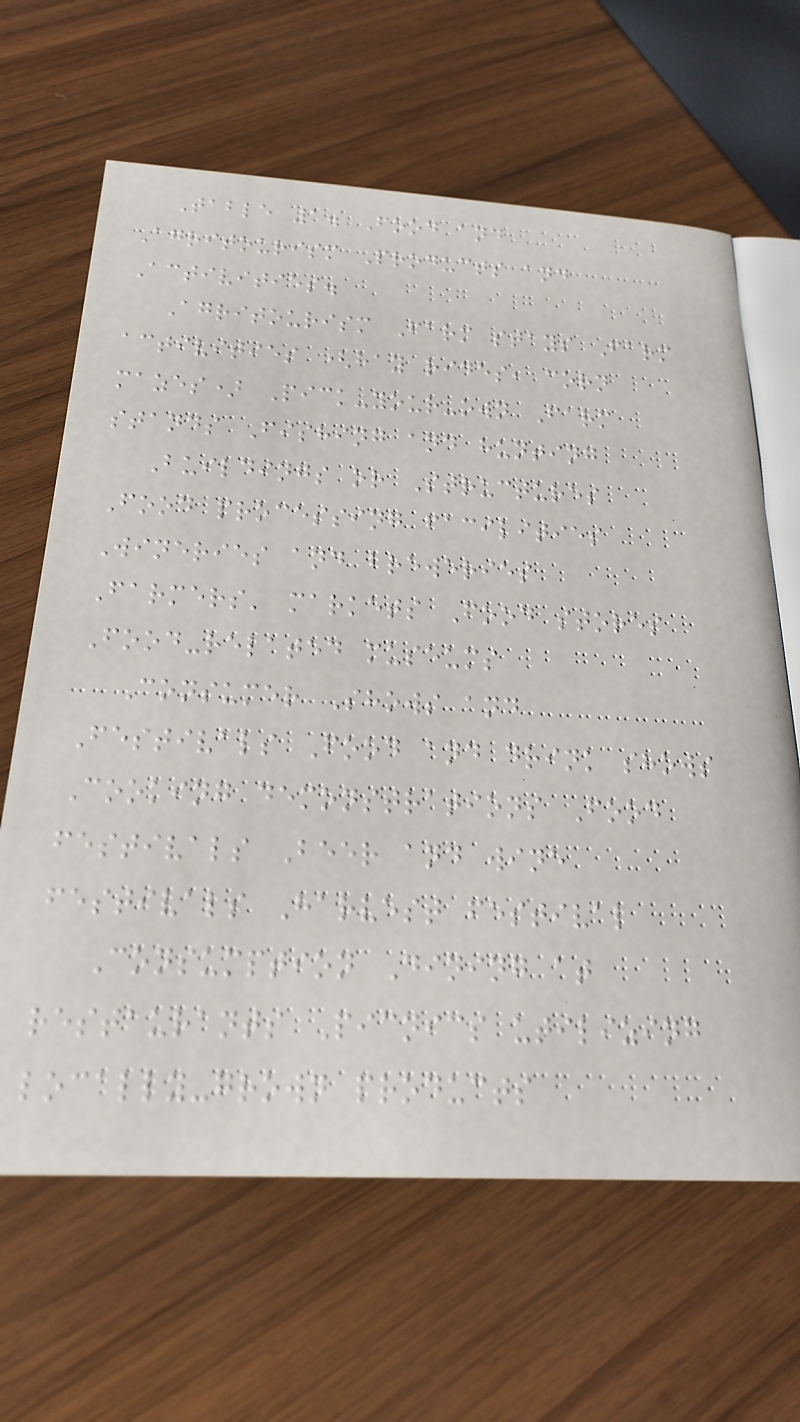Table 1. Food and
Agritourism Products and
Activities.
Agritourism Farm stays Farm
activities (hay rides, corn
mazes) Pick-your-own Farm
stands Fishing and hunting
Buildings or Structures
Food processing facilities
Wineries and breweries
Farmers' markets Food stores
Food-related museums
Consumer Shows and
Festivals Food and drink shows
Cooking demonstrations Food
festivals Beer and wine
festivals Harvest festival
Consumption Dining at
restaurants Picnics utilizing
locally-grown products
